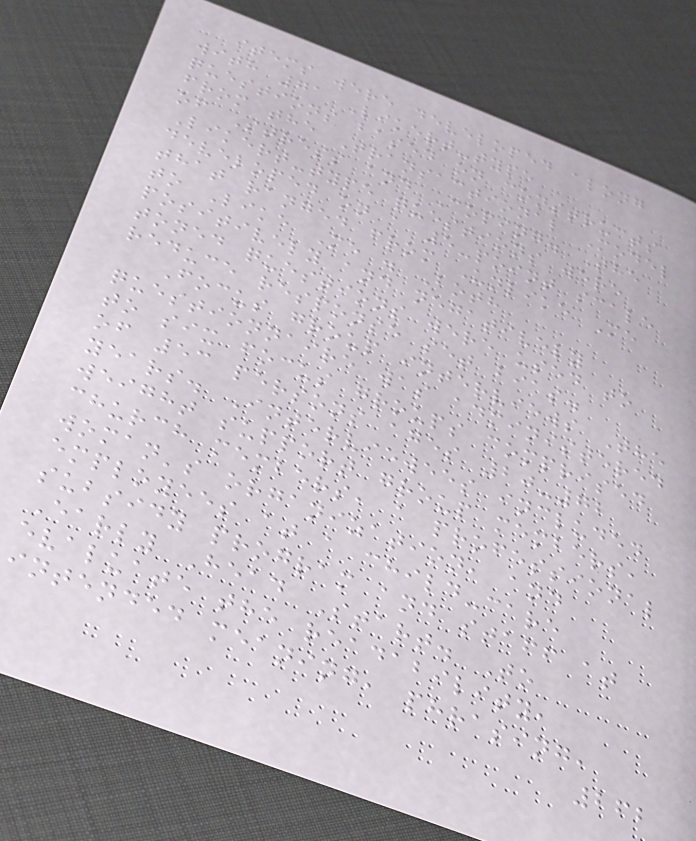items were developed along
with 71 Likert-type
questions based on constructs
from the Transactional Model
of Stress and Coping. The
Likert-type questions were
developed on a 5-point scale
that ranged from Unlike Me
to Like Me . Both
positively and negatively
toned questions were used to
reduce response set bias.
Focus group interviews The
questionnaire was administered
to six focus groups comprised
of 53 persons ages 20-72
years. Interviewees included
weight support group members,
church members, a professional
woman's organization, and
employees at a child-care
subsidy program and staff at
Early Head Start. To
evaluate the readability,
intended meaning, phrasing,
262
